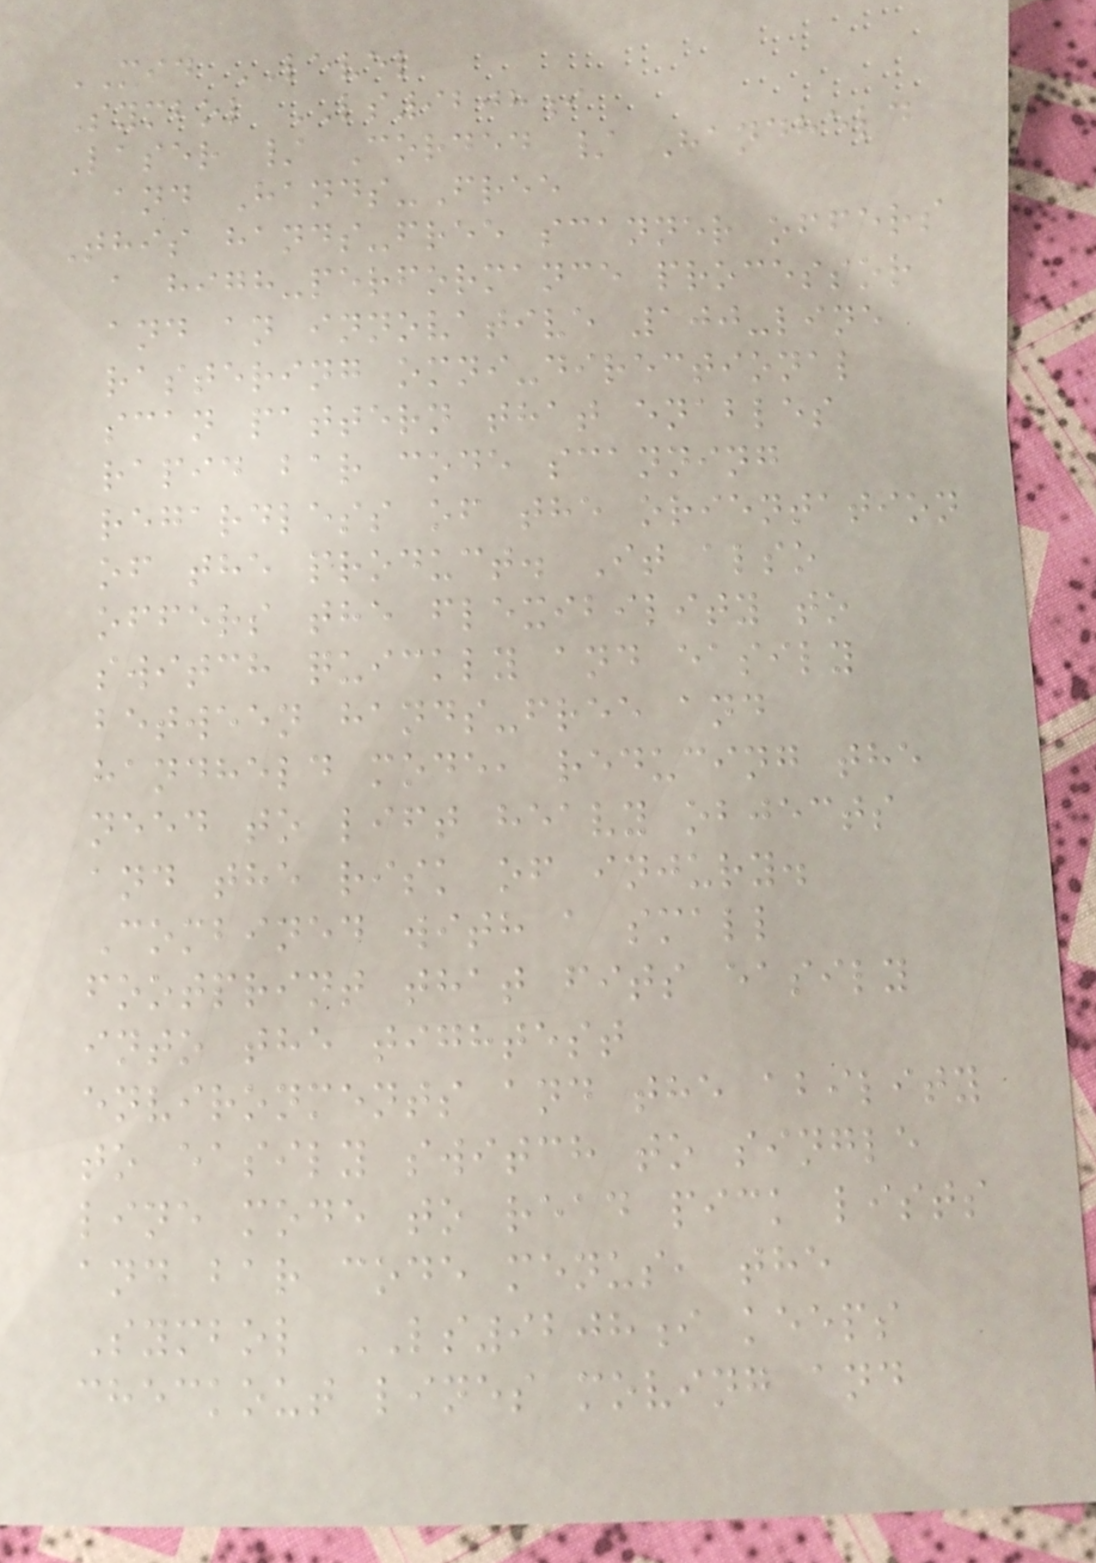MID LEVEL
Symbol LS9208i
Laser / Corded / Handheld
and Hands-Free
This hands-free scanner offers
a high-performance processor
and an innovative 100-line
rastering omni-directional
scan pattern that enables
rapid bar code scanning
regardless of the orientation
of the product. It also
offers the flexibility to
switch quickly and easily
between hands-free and
handheld mode, reducing the
need to lift heavy objects
and the risk of injury.
Combined with a small
footprint that fits easily
into the tightest
environments and the ability
to easily switch to single
line mode to read pick lists
and bar code menus, the
Symbol LS9208i keeps
checkout lines moving and
